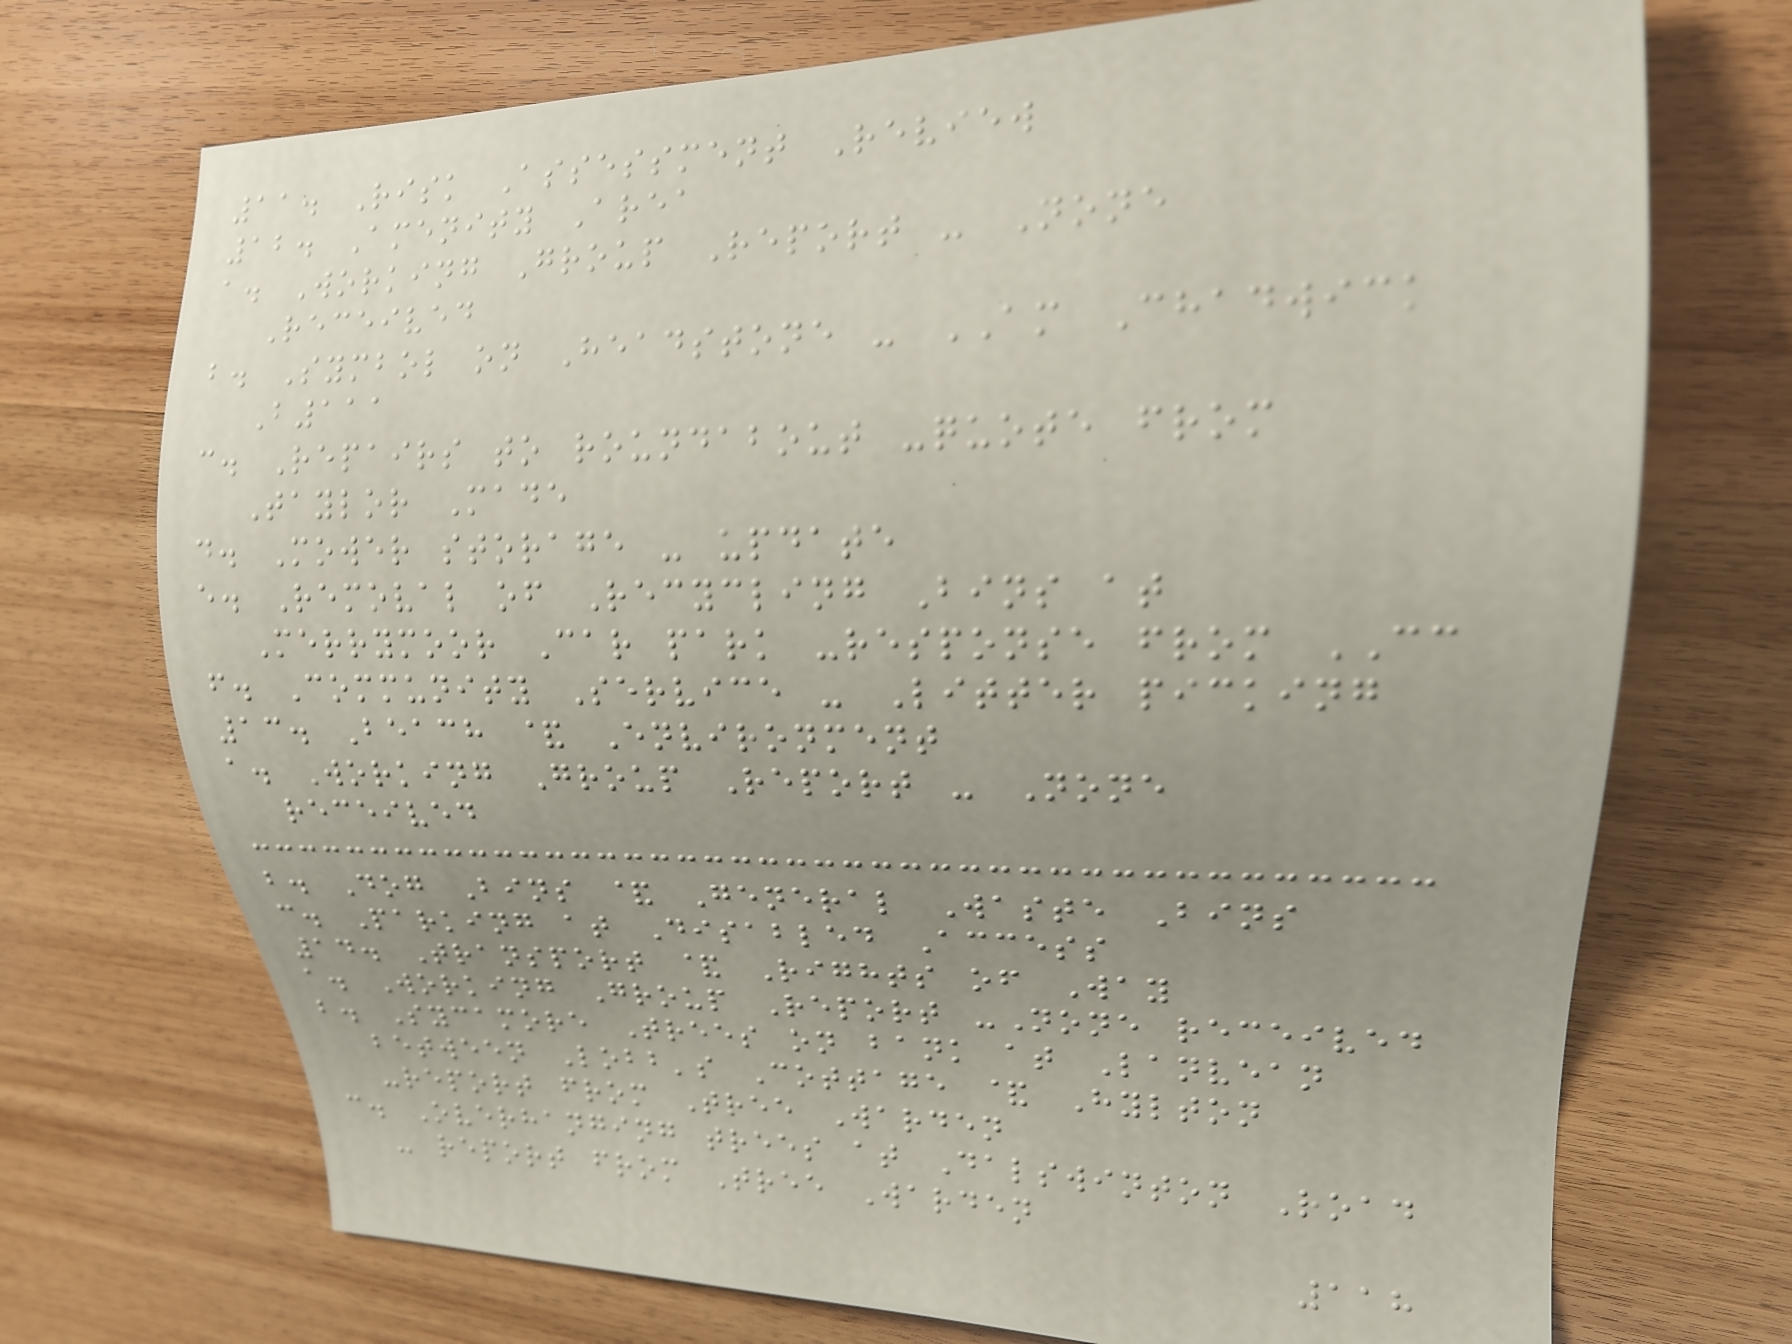11. Risk Assessment Review
12. Amenity Area
a. Working Group Report - None
Received
b. Symbol on Headstone - AM Chadwick
B111
c. Repairs to roundabout -quote from
Taylor Made
d. Mower storage - update
e. Removal of Recycling Bins at
Merrymoor Car park -response from CC
f. Community Service - Litter picking
13. Beach & Environment
a. Working Group Report - None
received
b. Dog Bins & General Waste Bins
c. Parking at Disabled Access
14. Transport & Rights of Way
a. Working Group Report -None received
b. Sycamore Trees on bank at Lanvean
between Lobb's Cottage & Hylton
-report from Tree Warden
c. Overhanging trees at Dalswinton Road
- report from Tree Warden
118
